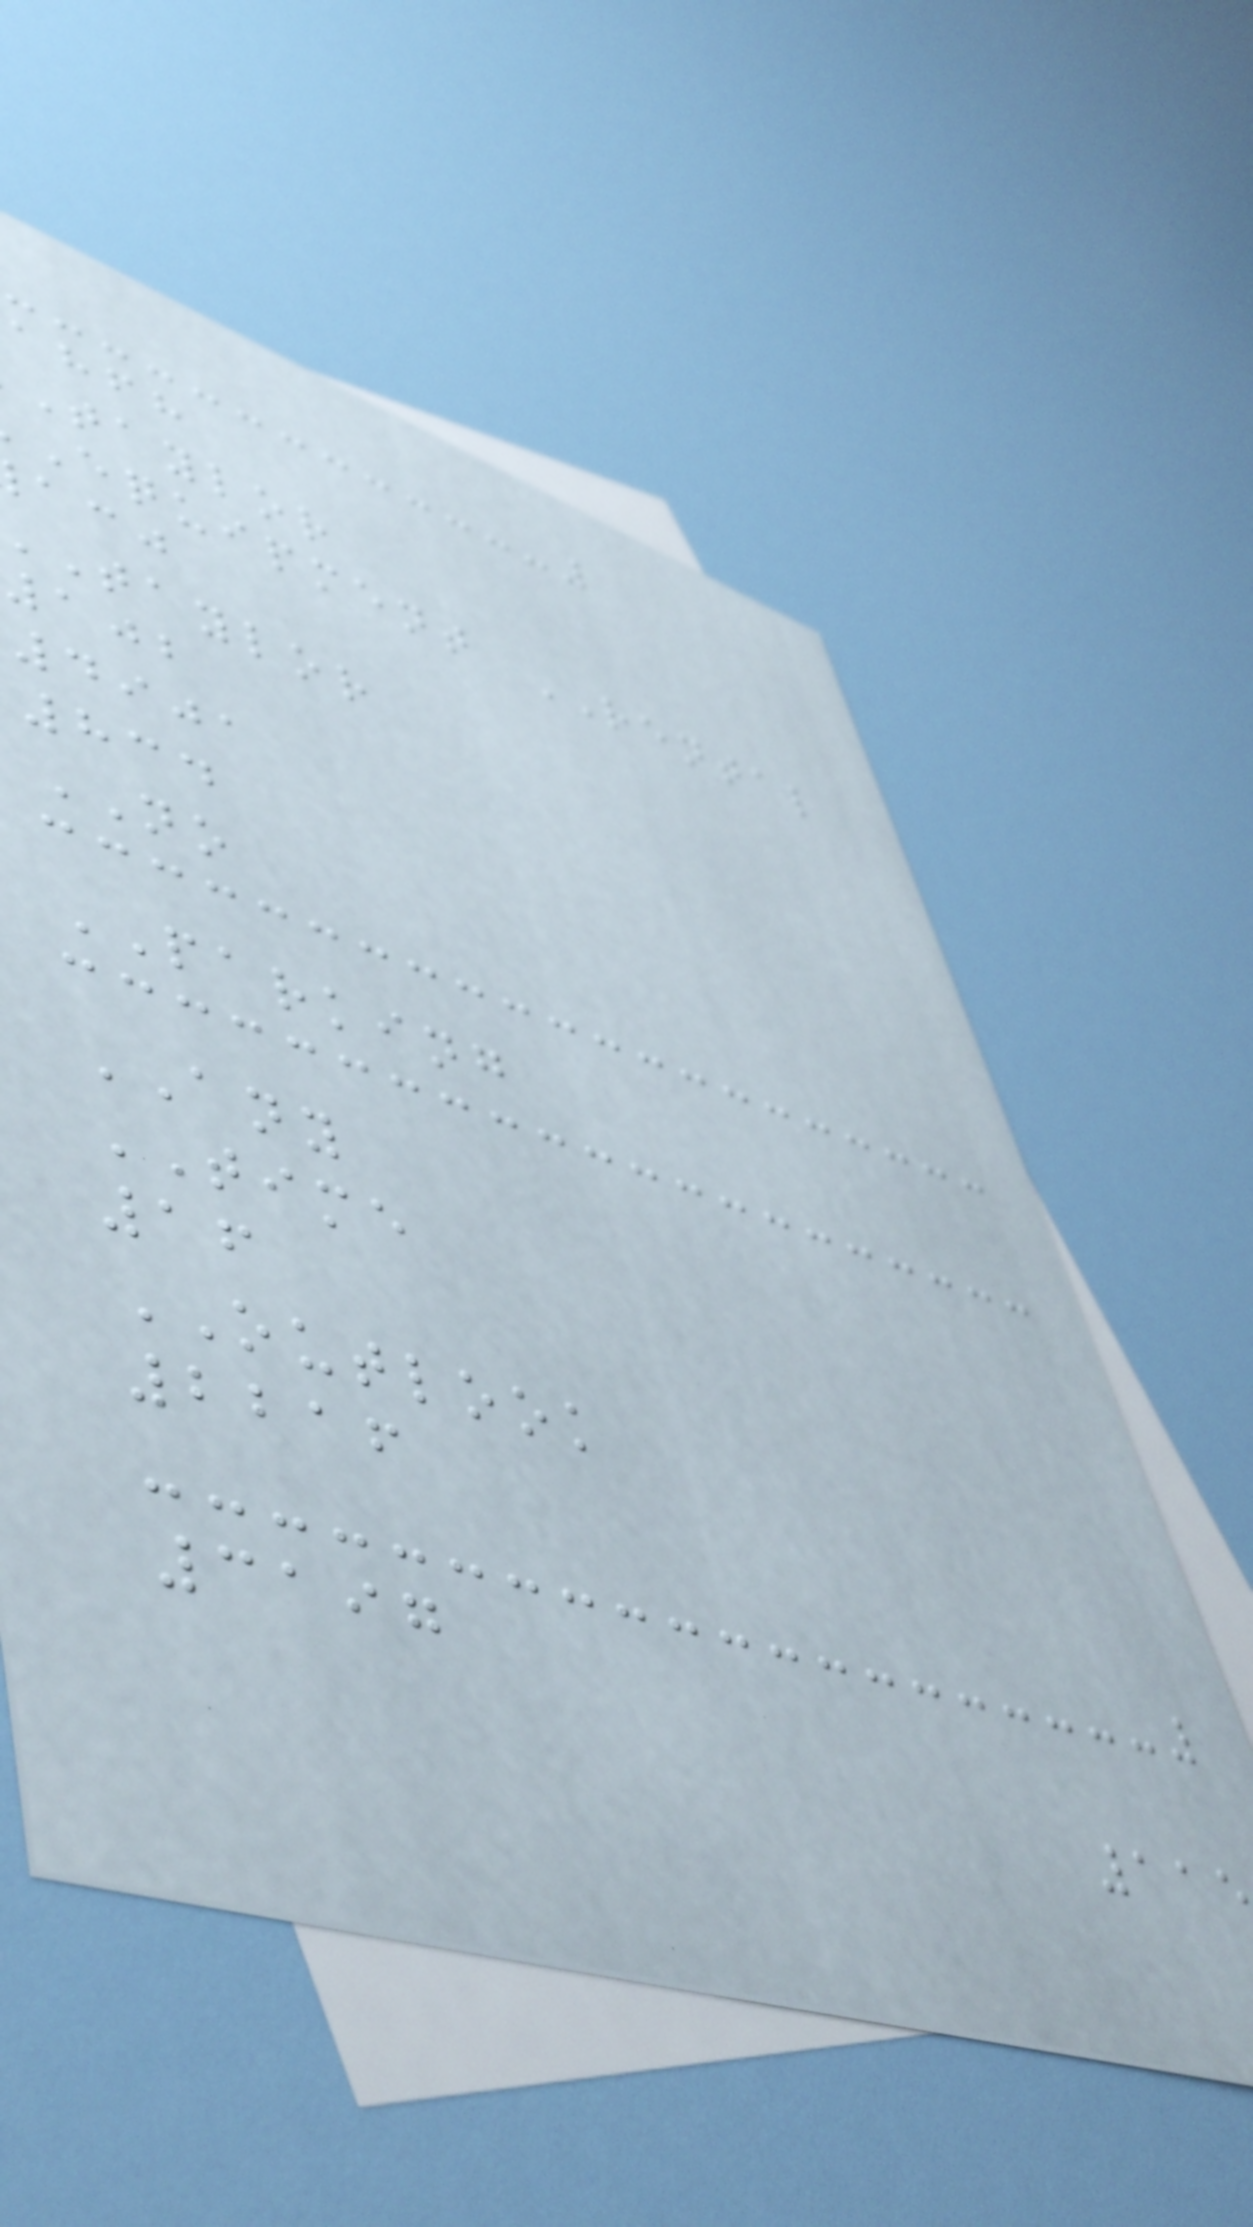ahfh
taylor
equipment RENTAL
taylor
102
4901
834
NO
PARKING
ANY
TIME
16
OUTLOOK
2216
3197
